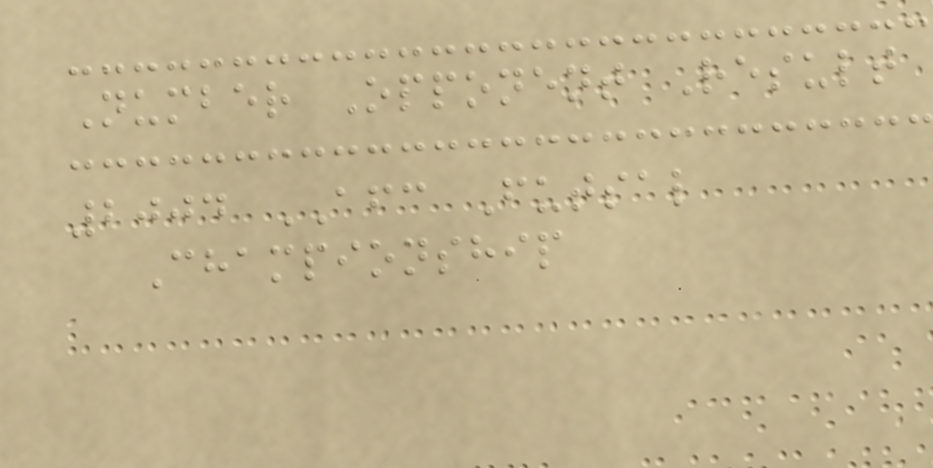Number Opponent Result
2004 AFC Futsal
Championship
